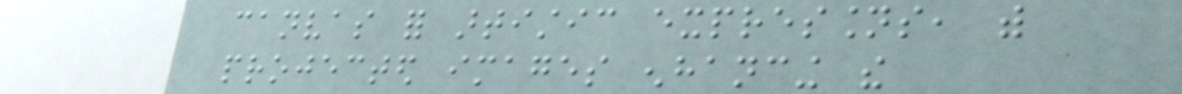canvas for artistic expressions, with
projected images enhancing the
